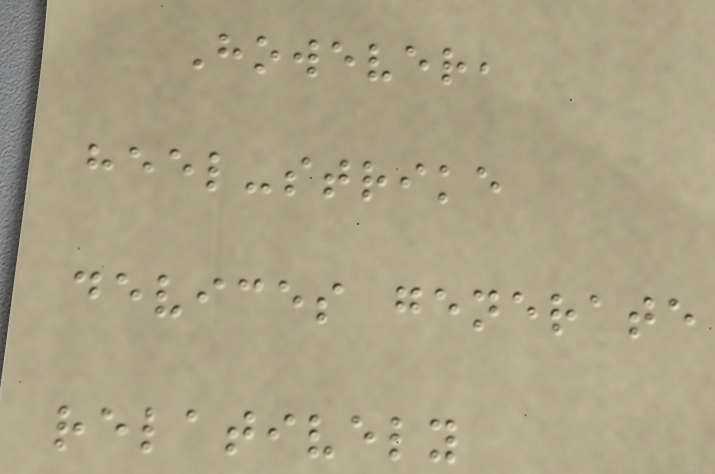However,
heel-strike
devices generate
relatively
